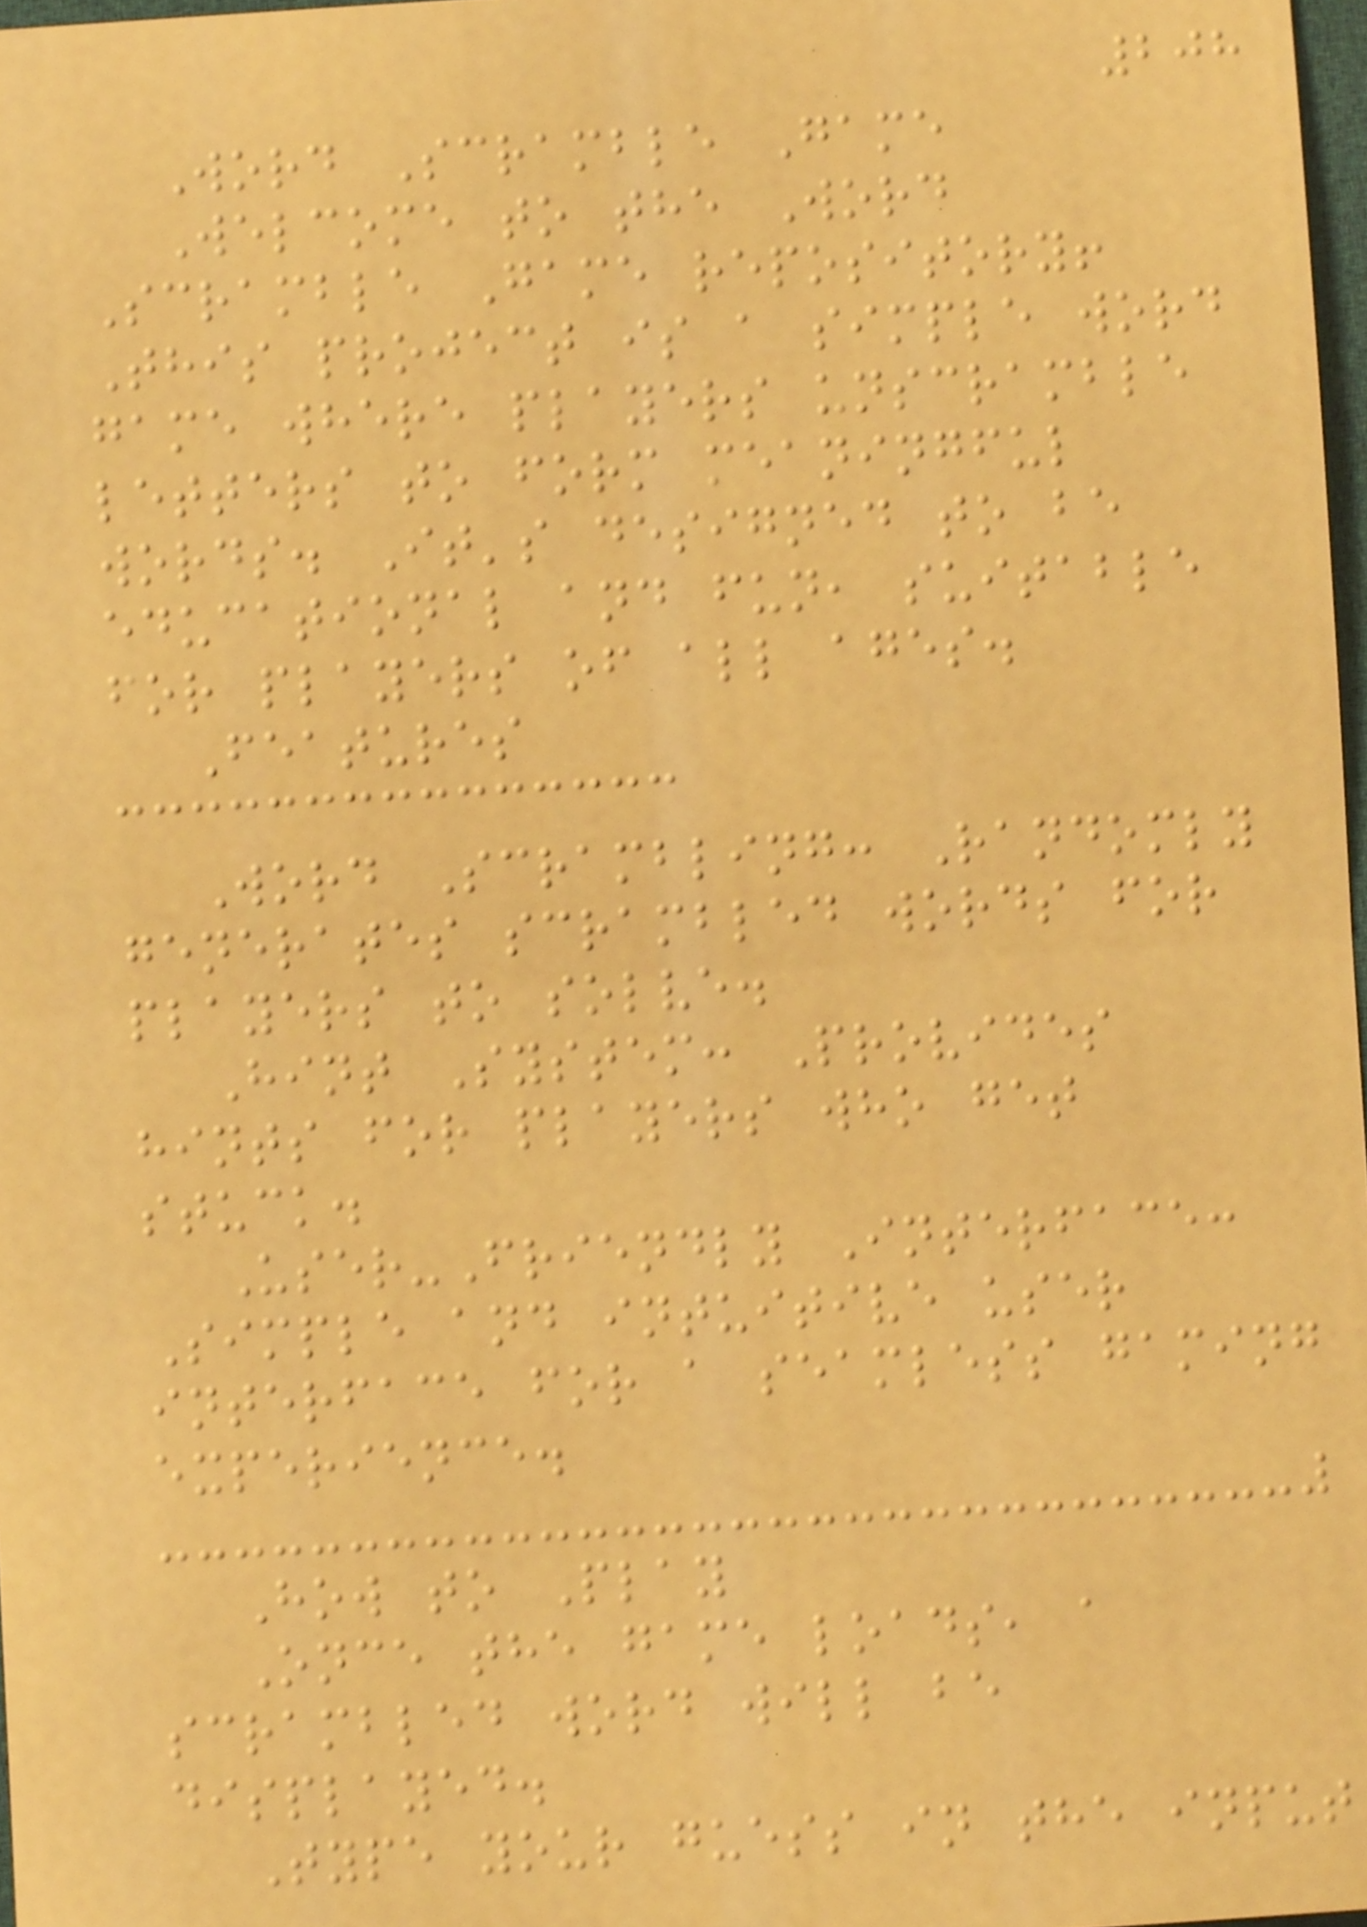208
Word Scramble Game
Welcome to the Word
Scramble Game repository!
This project is a simple word
game where players unscramble
letters to form meaningful
words. It's designed to be
educational and fun, suitable
for players of all ages.
Features
Word Scrambling: Randomly
generates scrambled words for
players to solve.
Hint System: Provides
hints for players who get
stuck.
User-Friendly Interface:
Simple and intuitive user
interface for a seamless gaming
experience.
How to Play
Once the game loads, a
scrambled word will be
displayed.
Type your guess in the input
